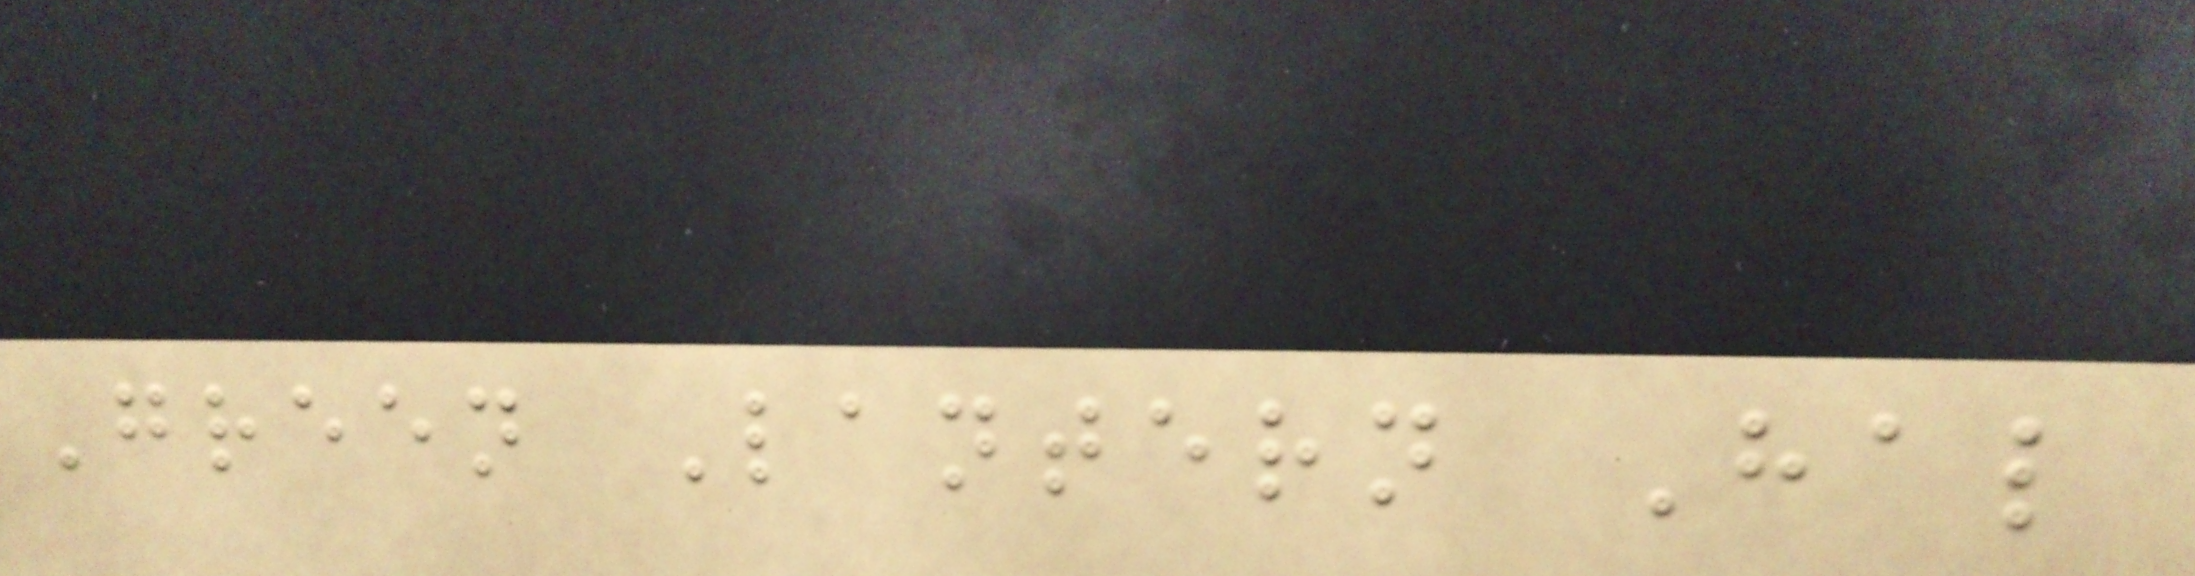Green Lantern Hal
